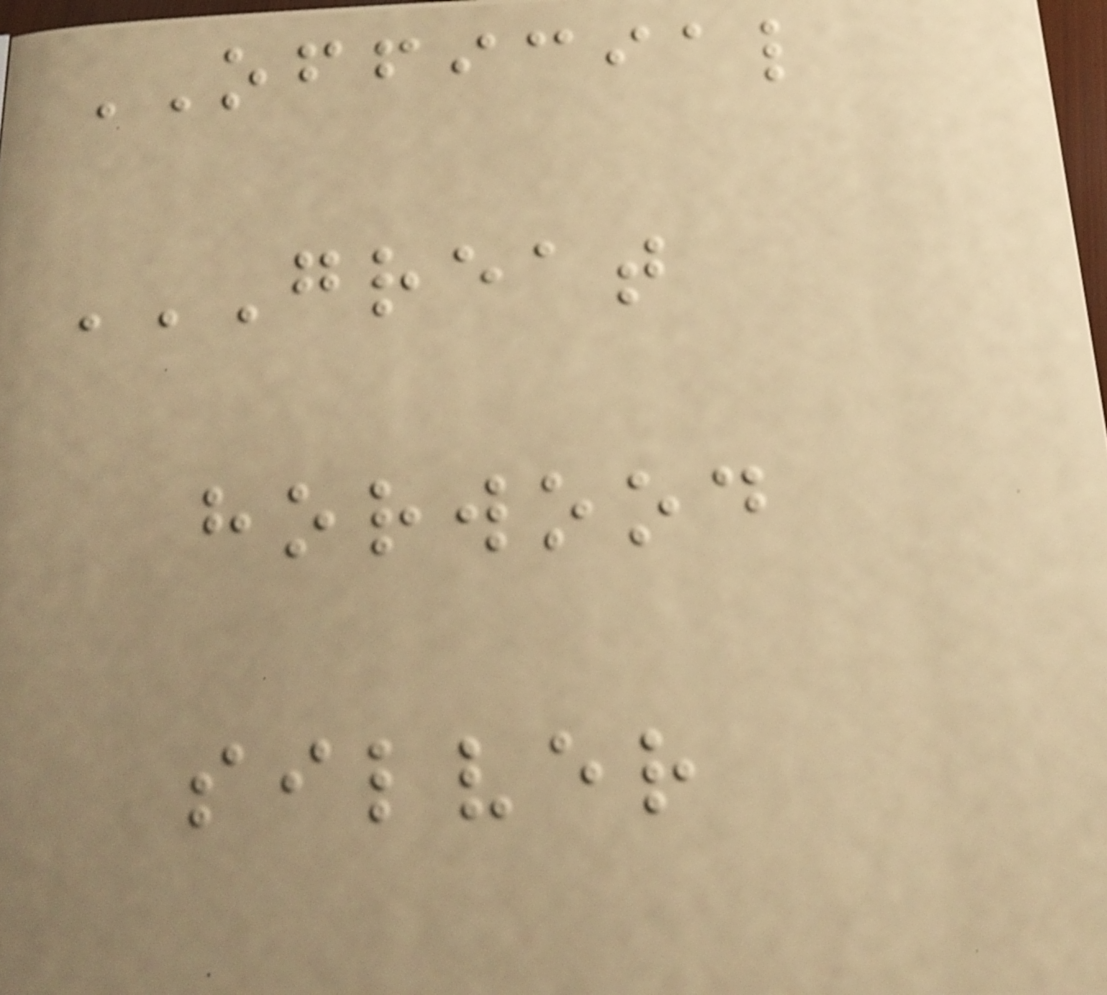OFFICIAL
GREAT
HORWOOD
SILVER
